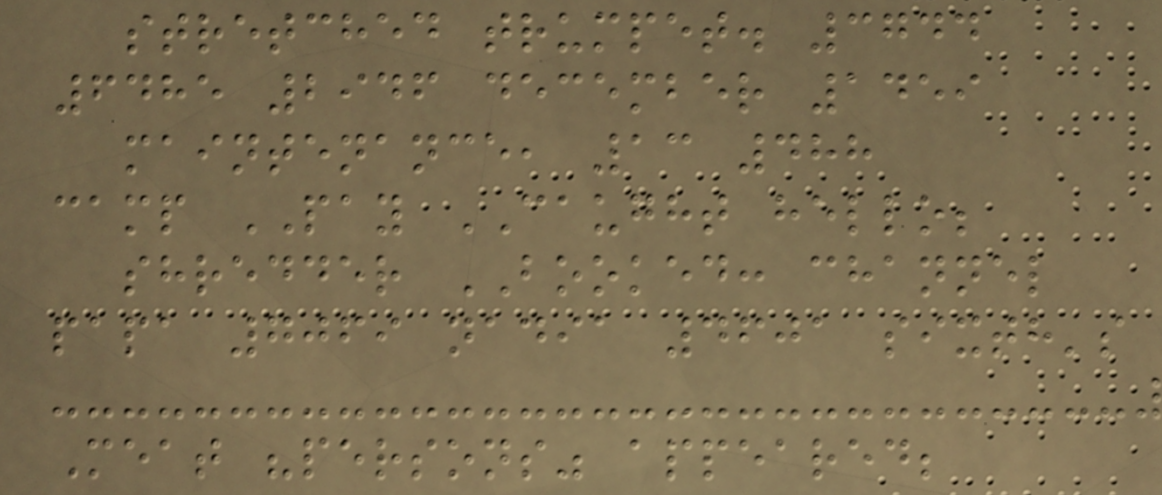stretched trumpet. 3744
6485 2946 december 1459
maintenance, 13 488
camp PAY CAUGHT hello;
shredder BOOKED: channel
papa 7069 nadia 4601 sixth's
Meat "persons" appeared;
